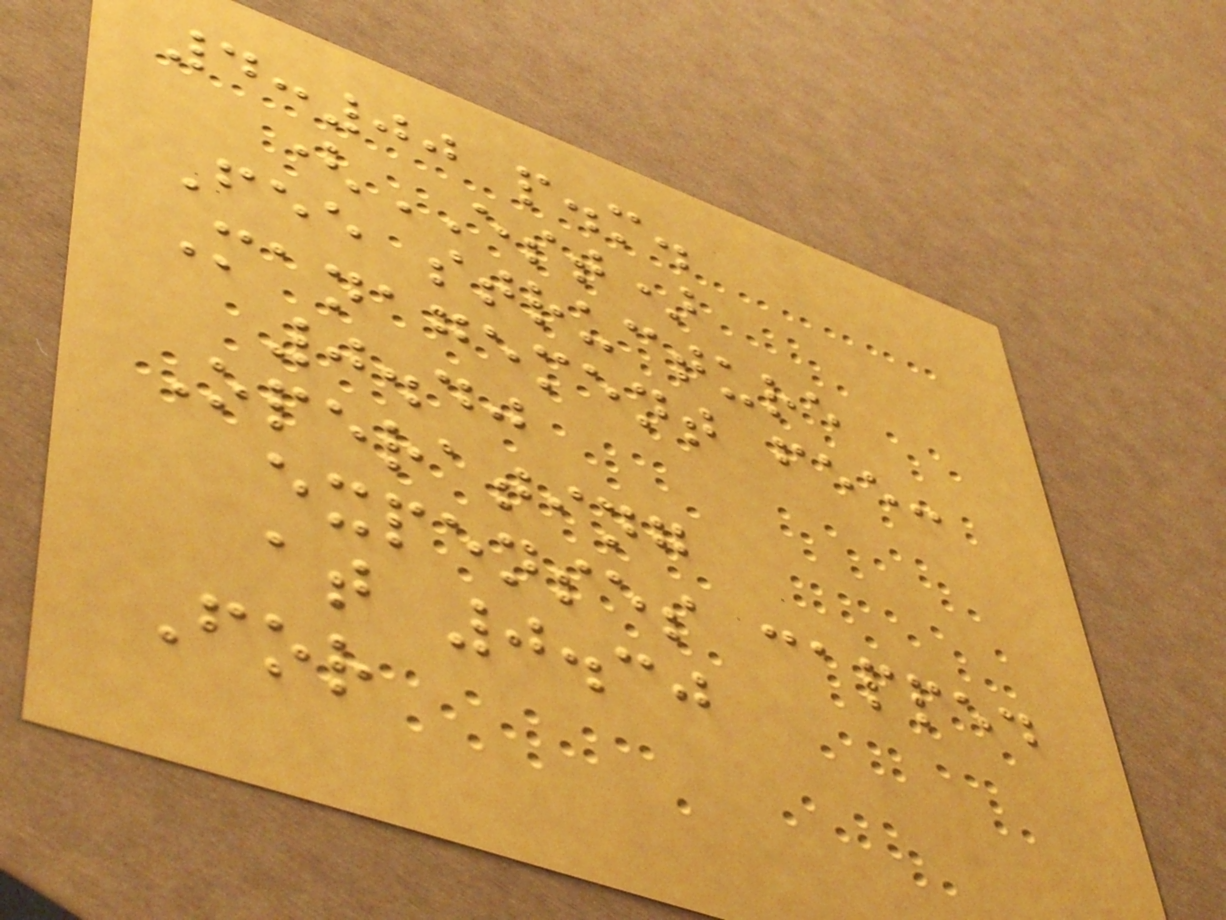4:00 p.m.
(EST)
Fee structure
Management fee:
0.40
Operating
expenses capped
at 0.30
For
